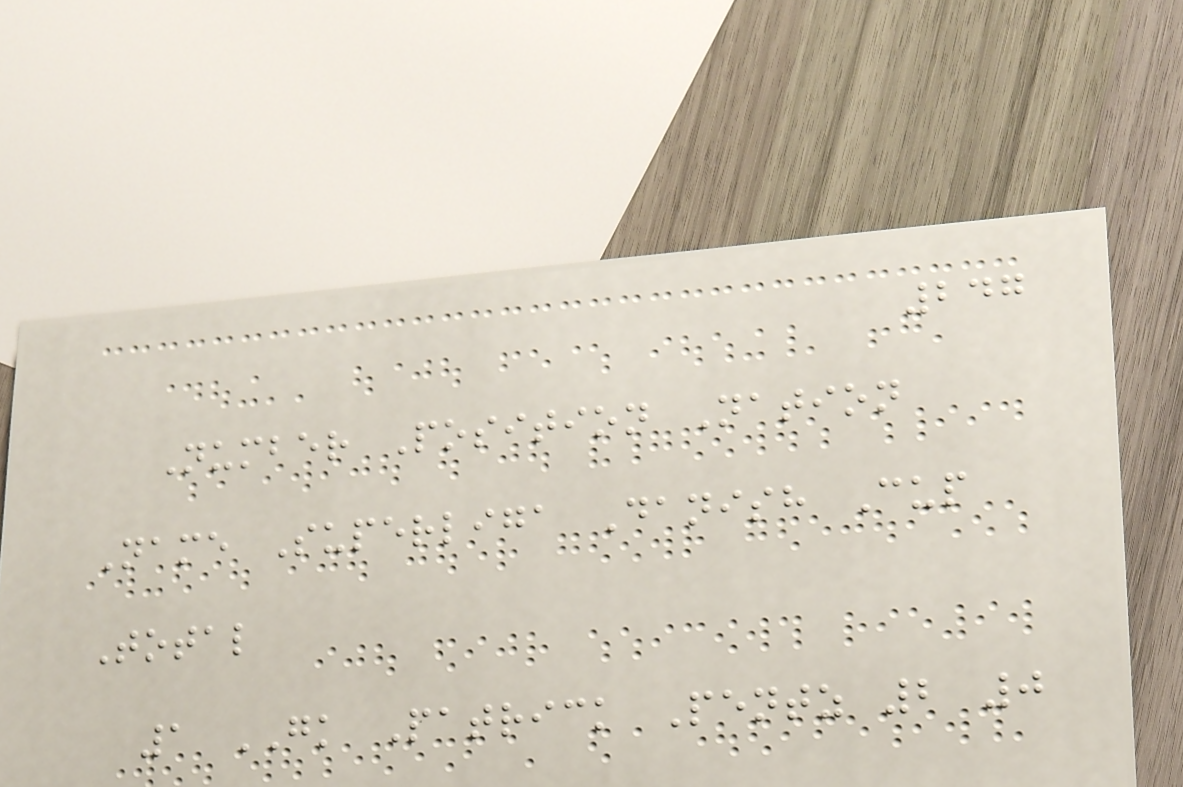247
Number Position Nation
Name Superliga Danish Cup
Total
1 GK Patrick Pentz 2 0
